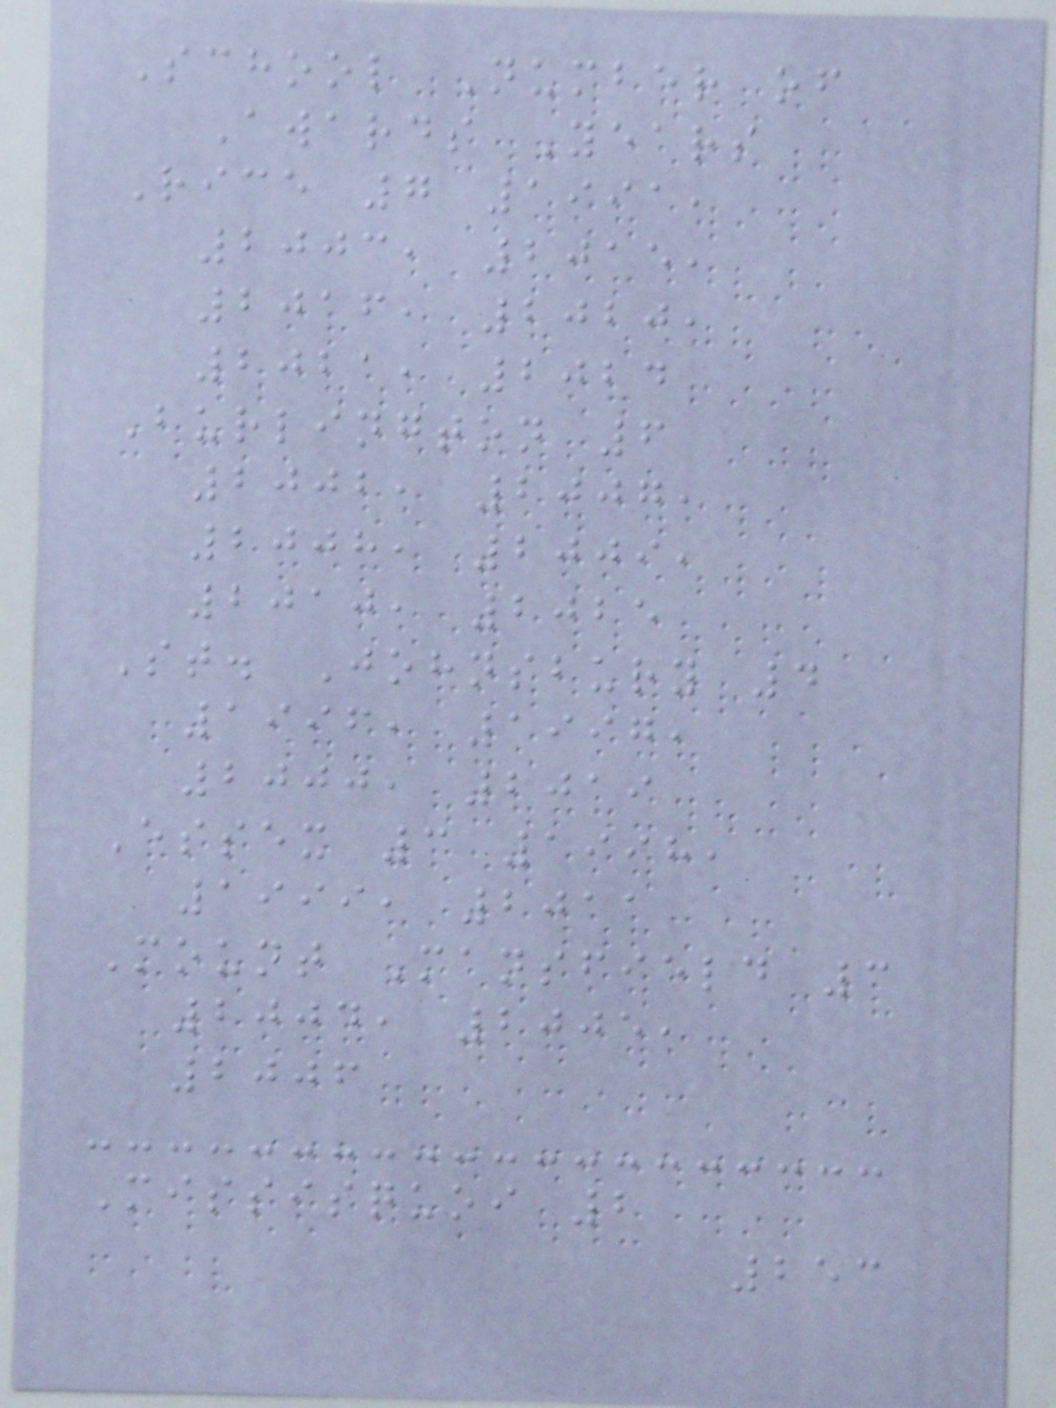School Number of
Awards Years
Rice 7 1991,
2003, 2015,
2016, 2020,
2021, 2024
Burlington 6
2002, 2007,
2008, 2009,
2010, 2025
St. Johnsbury 4
1996, 1997,
2000, 2019
Essex 3 1998,
1999, 2011
Mount Mansfield 3
2004, 2005,
2006
Missisquoi 2
253
